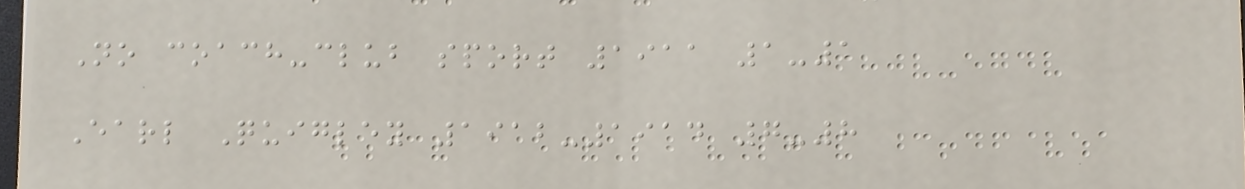No coach-club sport 1911 1-1
Earl Quigley 1912-1914 7-8
